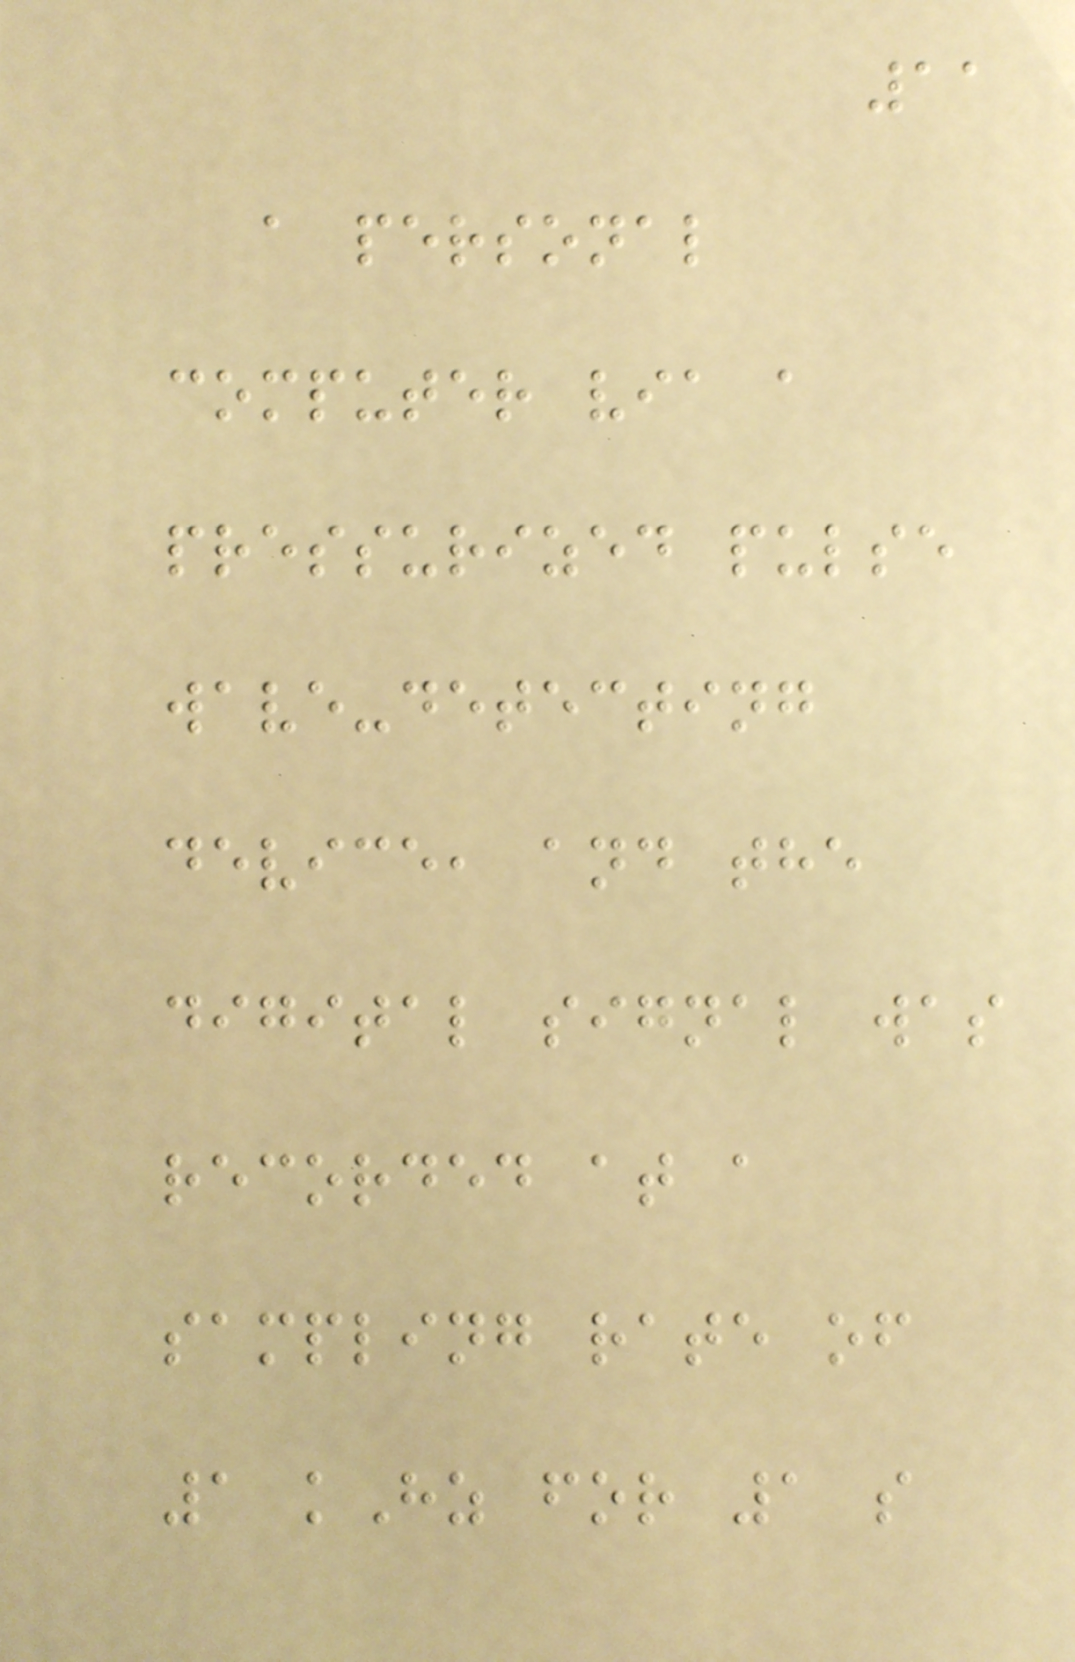11
a personal
computer via a
pressurized pulse
wave-detecting
device, and the
digital signal was
recorded at a
sampling rate of
1 kHz for 1 s
